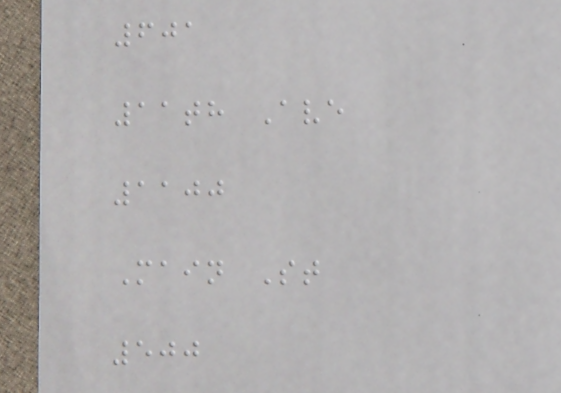601
11th Ave
1100
Main St
500
